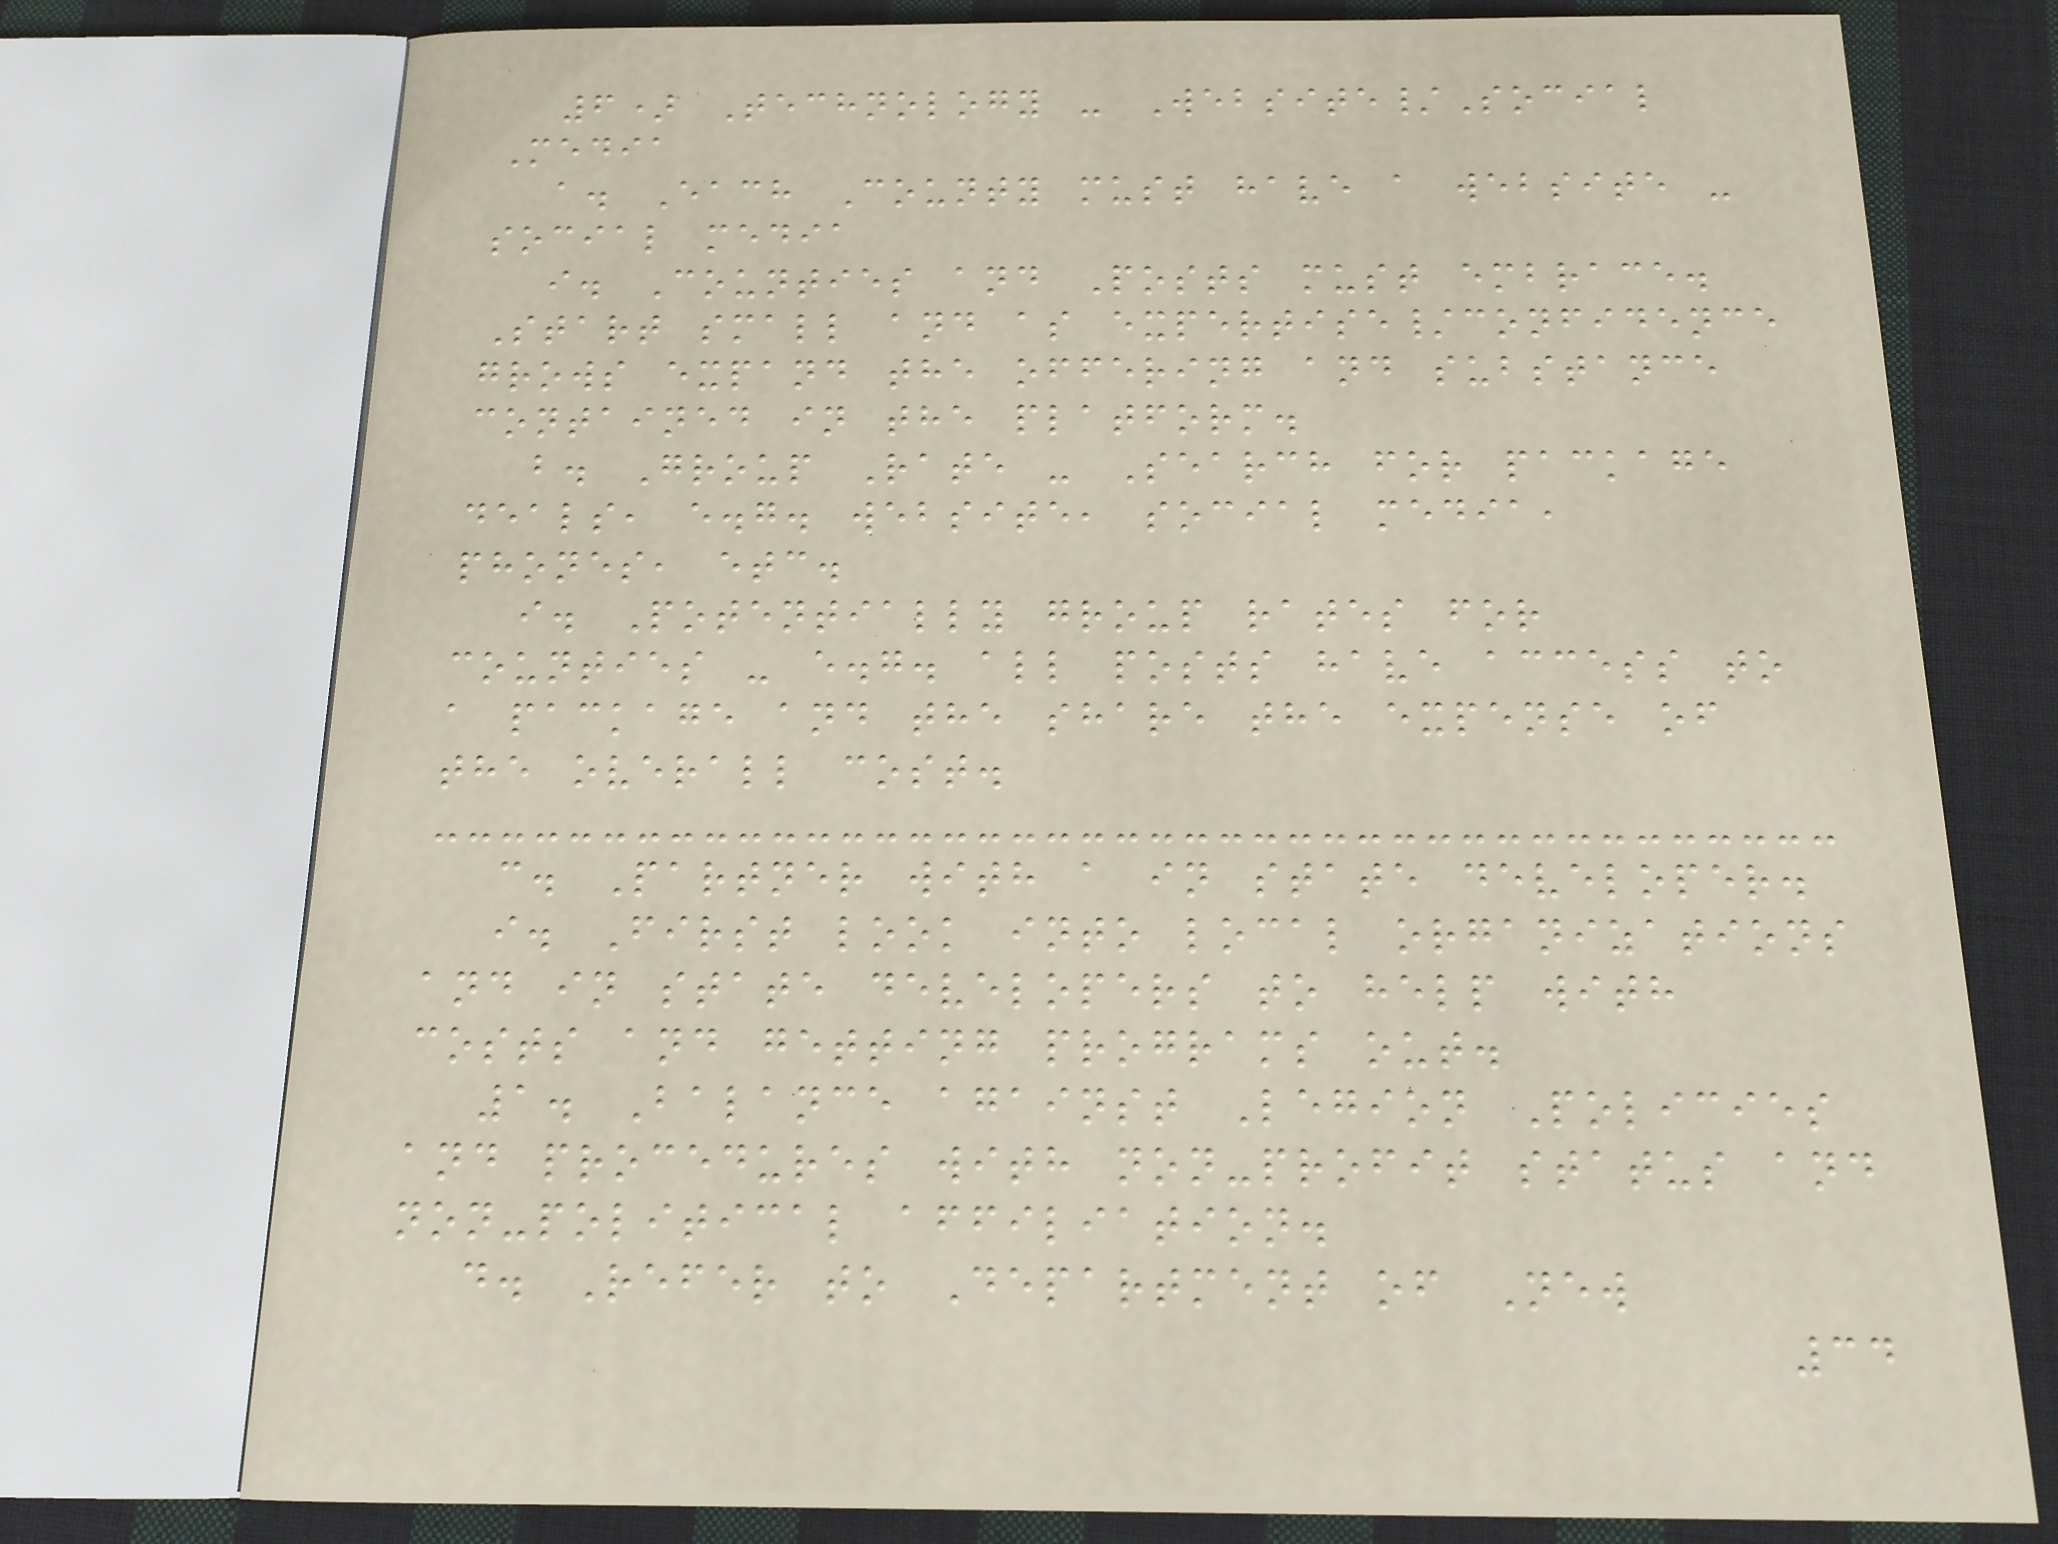6) Technology - Website/Social
Media
a. Each County must have a website -
social media
i. Counties and Posts must embrace.
Start small and as expertise/confidence
grows expand the offering and substance
contained in the platform.
b. Group Rate - Search for package
deals, e.g. website, social media,
phones, etc.
i. Potentially group rates for
counties - e.g. all posts have access to
a package and the share the expense of
the overall cost.
c. Partner with a in state developer.
i. First look into local organizations
and in state developers to help with
costs and getting programs out.
1. Balance against Legion Policies
and procedures with non-profit status and
non-political affiliation.
d. Refer to Department of New
34
